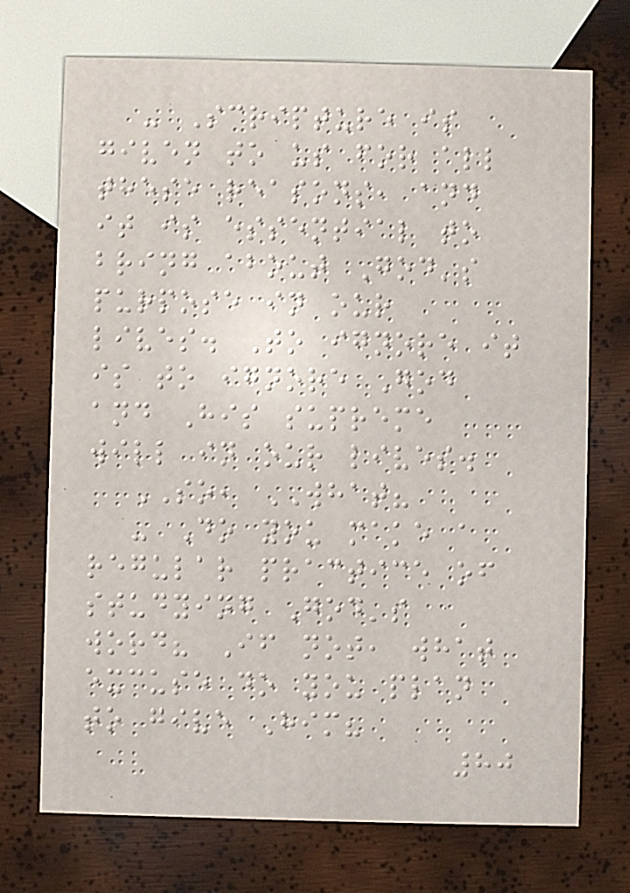- Scripture is
given to us for all
these reasons, and
it is essential to
bring about God's
purpose in our
lives. To ignore it
is to ignore God
and His supreme
will in our lives.
SO, WHAT?
- Do you make a
regular practice of
studying God's
word? If not, what
excuse do you plan
to give Him?
80
